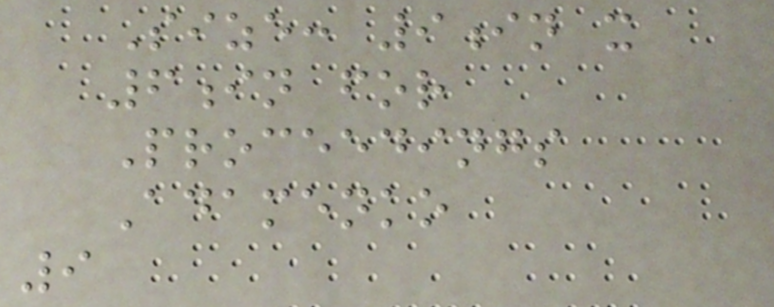Size: 9in x
6in for
Proceedings
Adamenko
9
